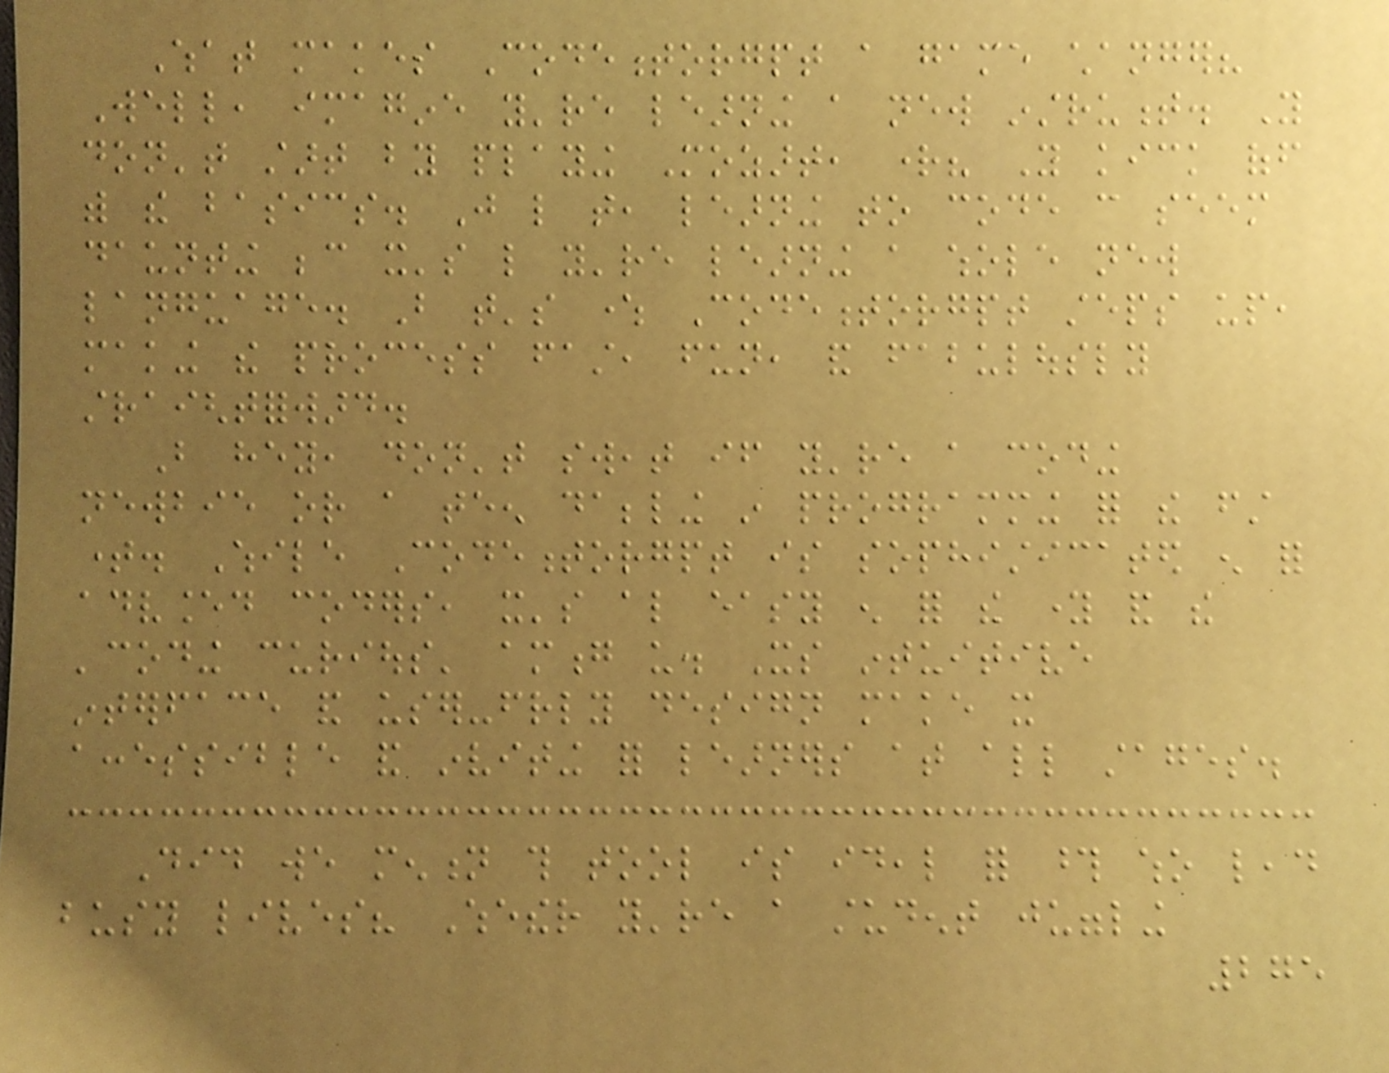What makes Codementorgpt a game changer?
Well, imagine you're learning a new instrument. You
don't start by playing Mozart, right? You kick off
with the basics. Just like that, learning to code can seem
daunting because it's like you're learning a whole new
language. But that's where Codementorgpt steps up,
making the process fast, fun, and fabulously
straightforward.
But hey, don't sweat if you're a coding
newbie or a teen dabbling in programming for the first
time. While Codementorgpt is sophisticated enough for
advanced coders, it's also easy enough for the young and the
'coding curious' among us. Its intuitive
interface and user-friendly design make it
accessible and inviting for learners at all stages.
Did we mention this tool is ideal for those who lead
busy lives? Whether you're a student juggling
275
